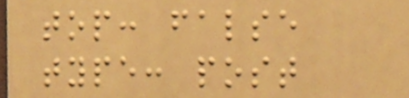top: false
type: post
